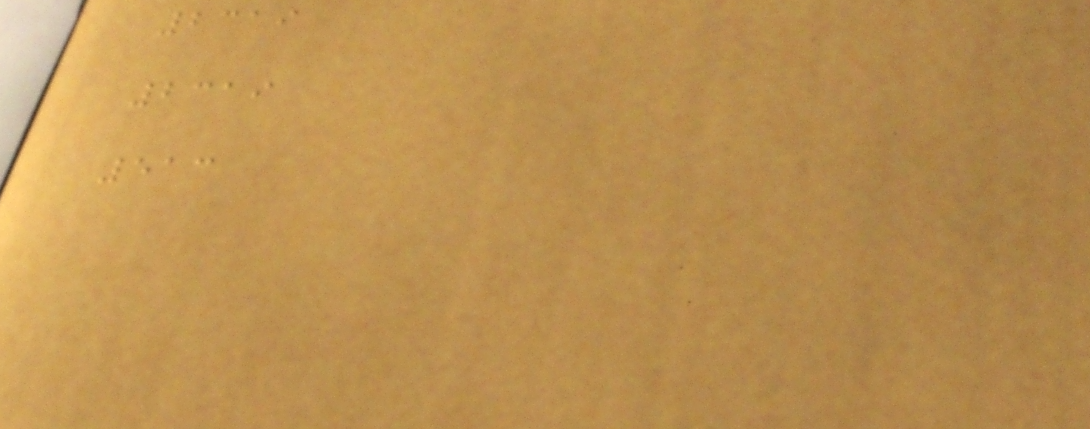2319
2319
513
